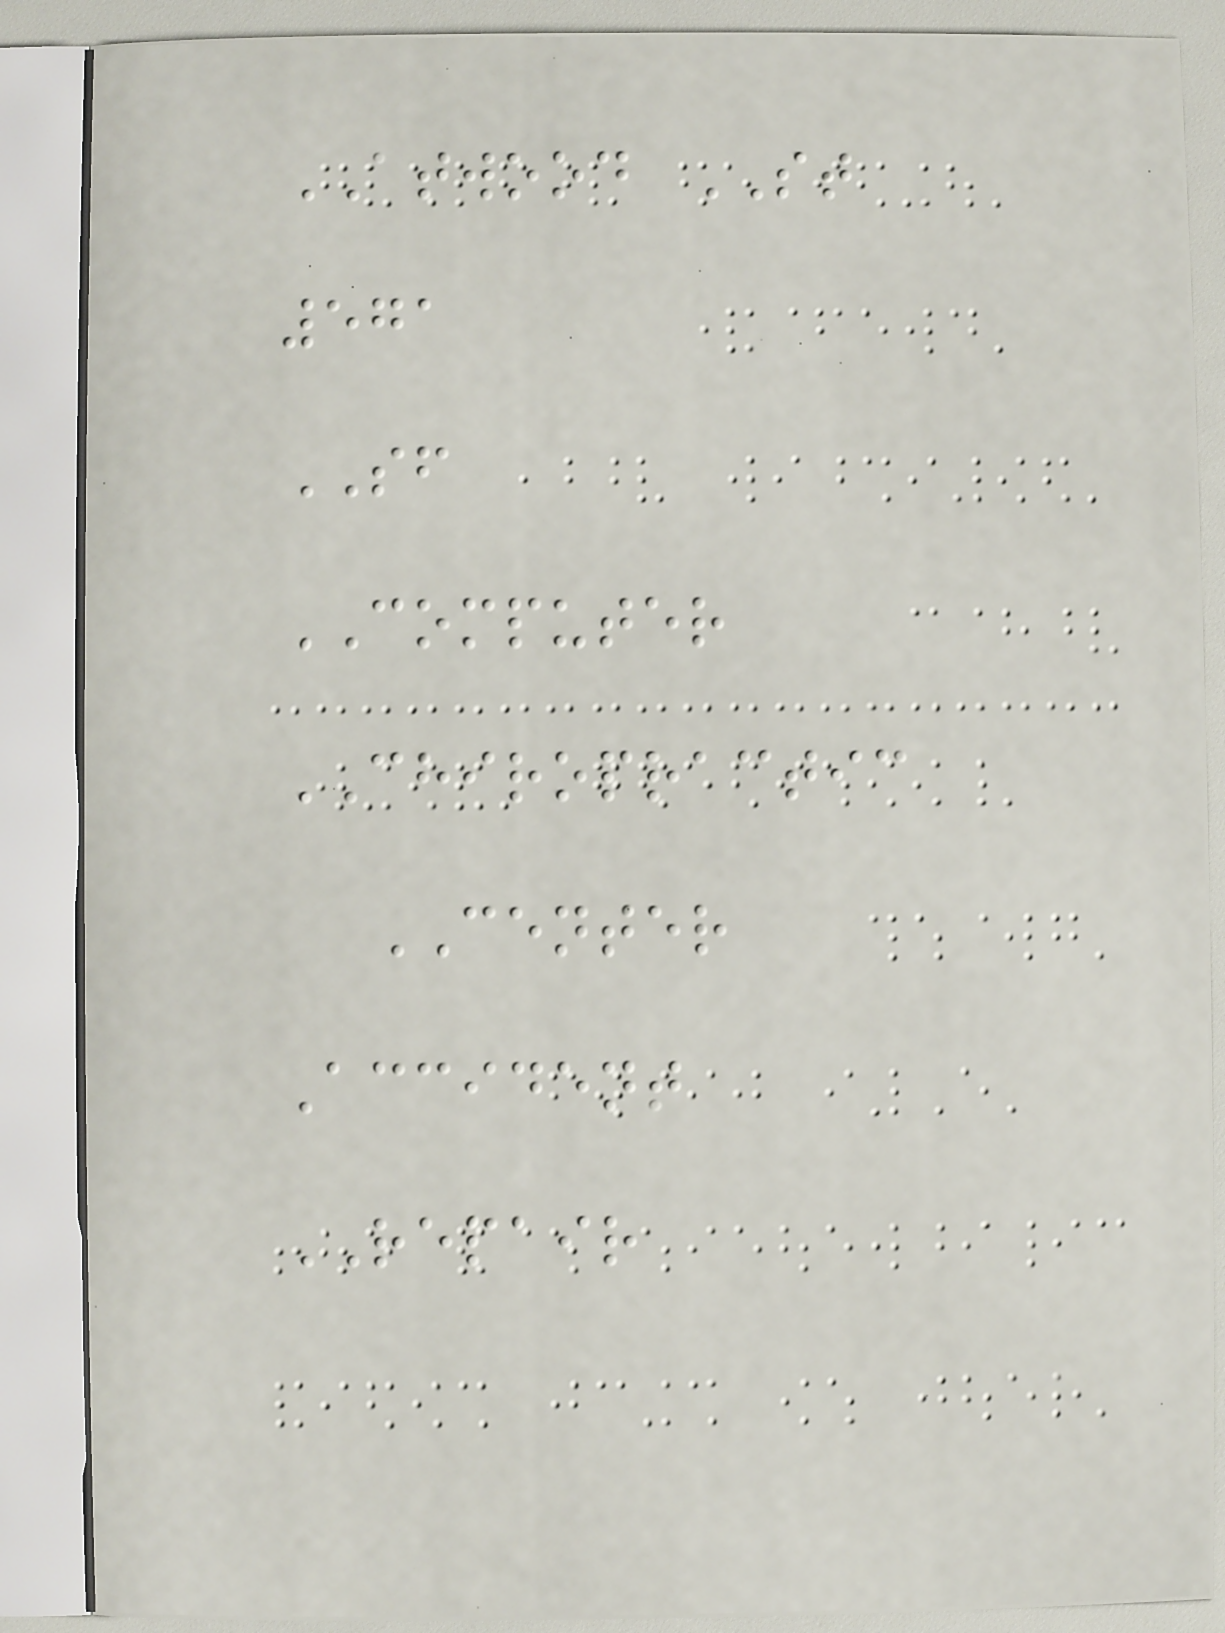ATWOOD ST
571
SF
COMPUTER
CHIROPRACTIC
CENTER
Accident
REPAIR
